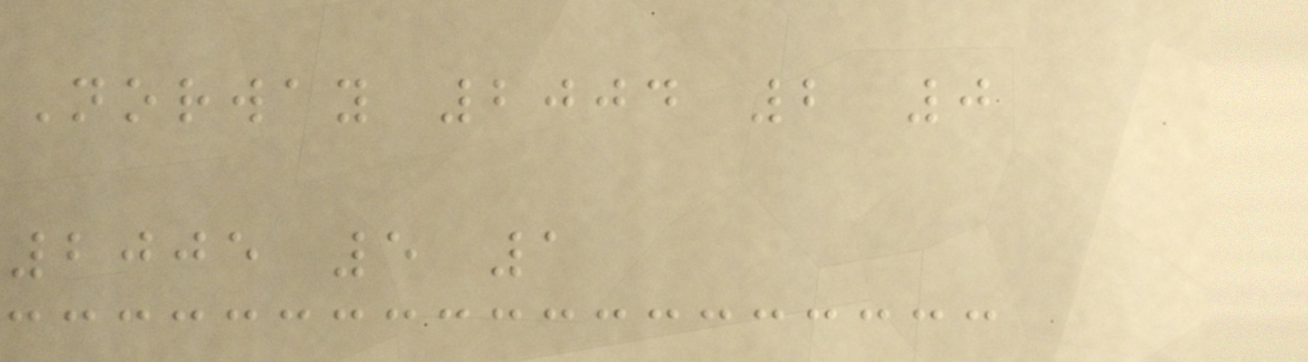Norway 2004 2 0
2005 5 1
